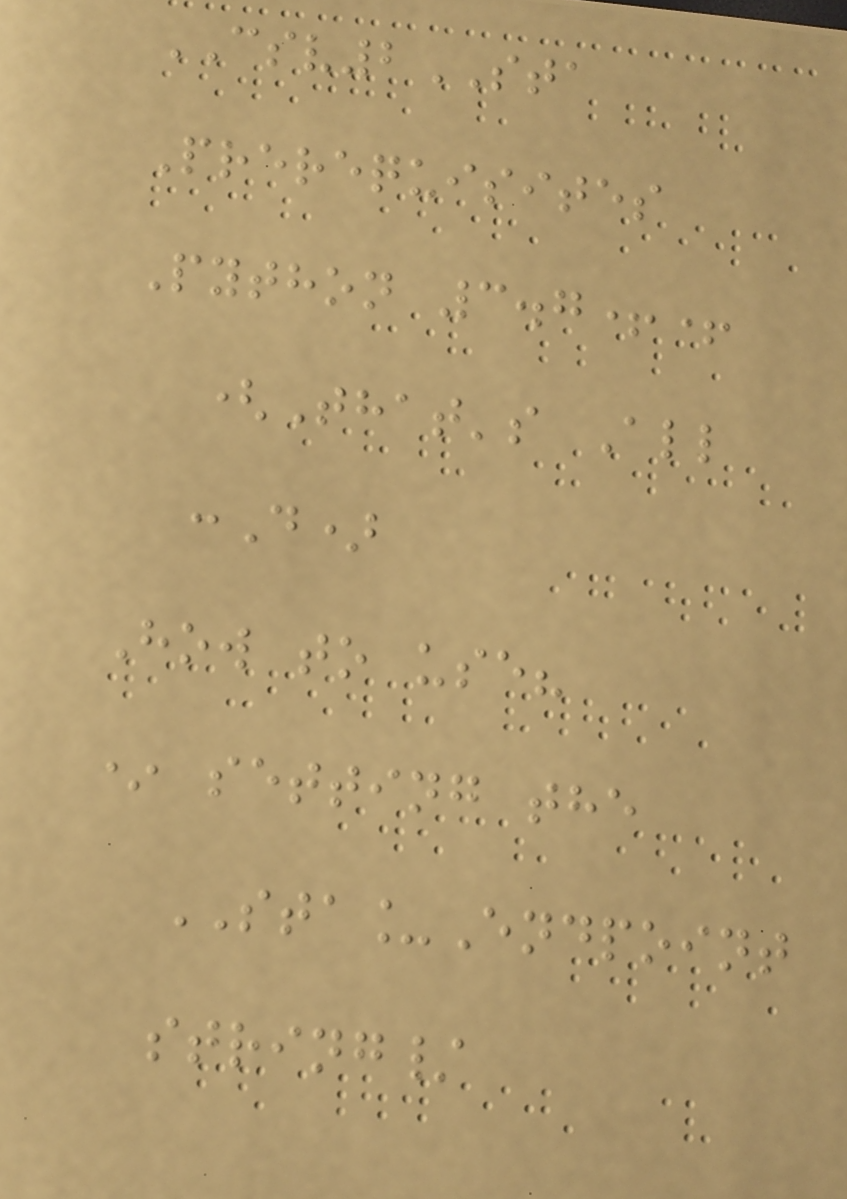CSV2STA
Prerequisites
Python 3.7++
(That's All
:D)
How to use?
* setting the
STA_Endpoint
string/
